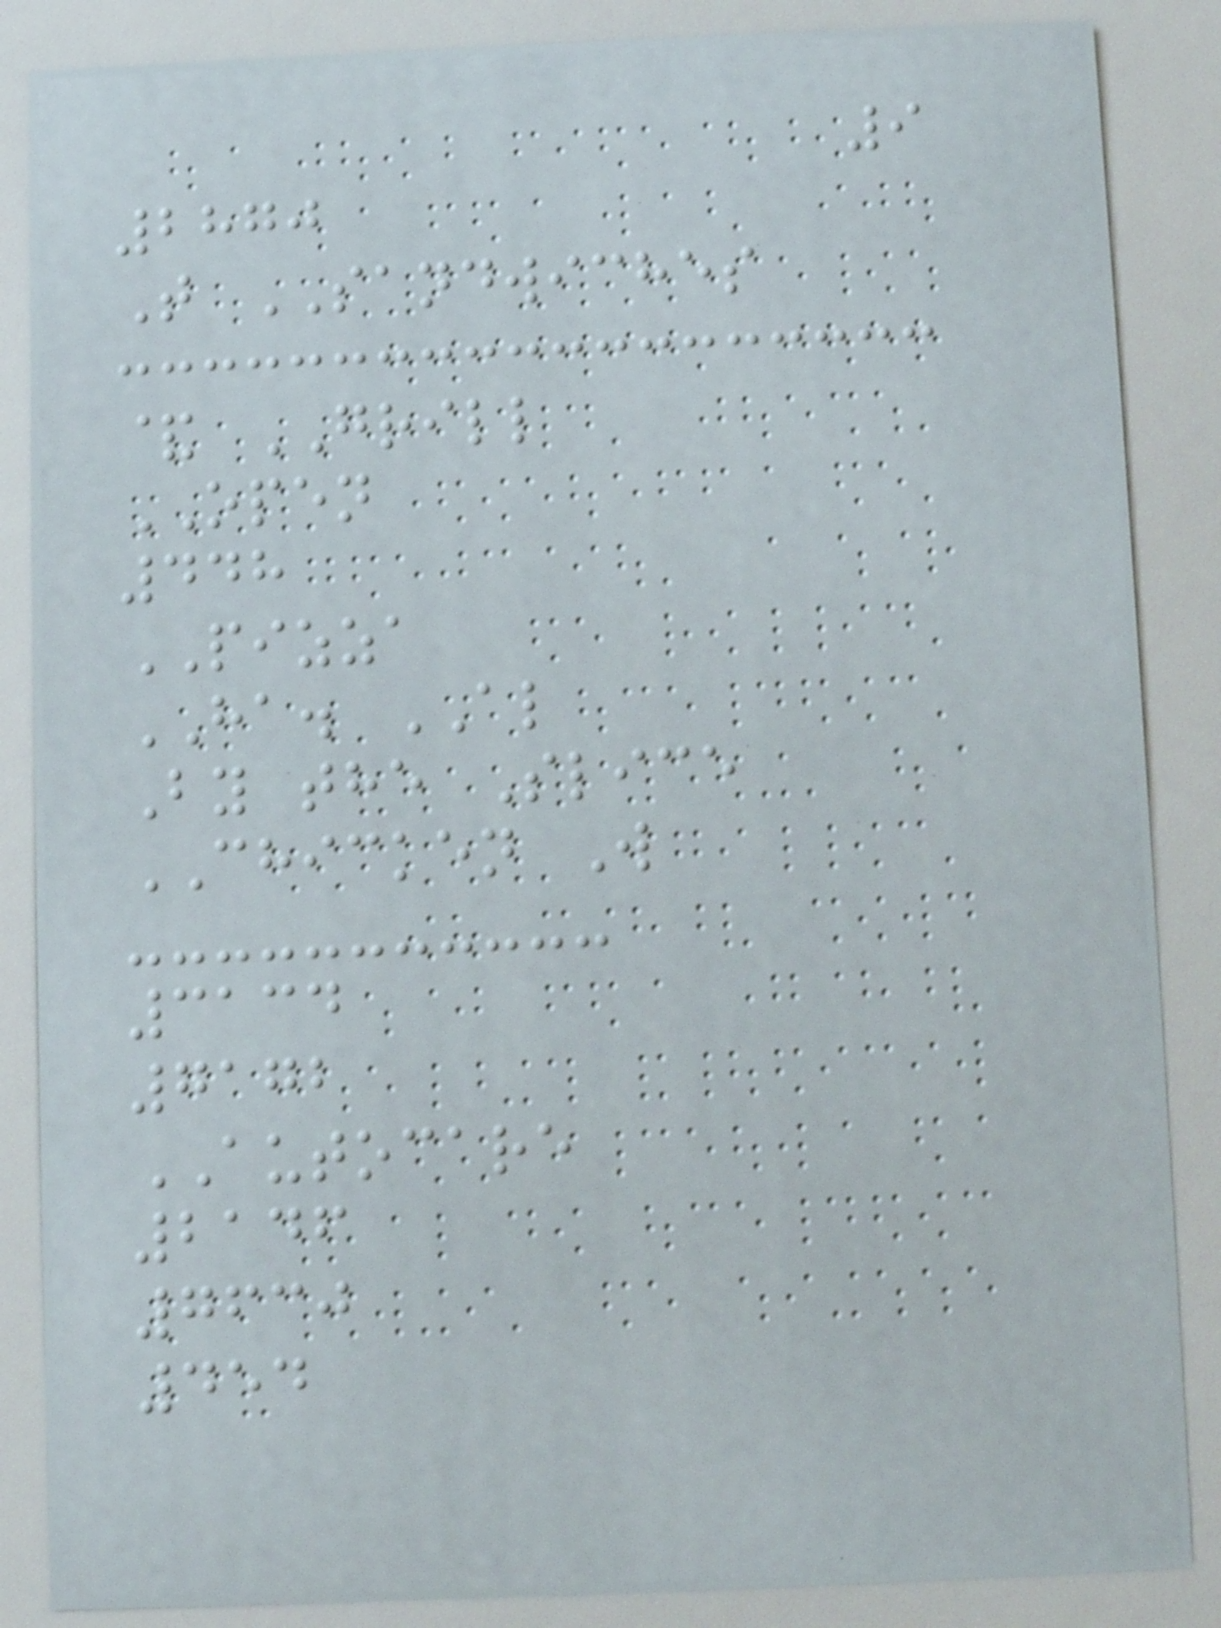9
2870
T SANDWICHES
& GRILL
OPEN
448
PIZZA
HA. AL
By the Slice
CHICKEN W
3134
7172
AUTOCARE
2146
7630
454
